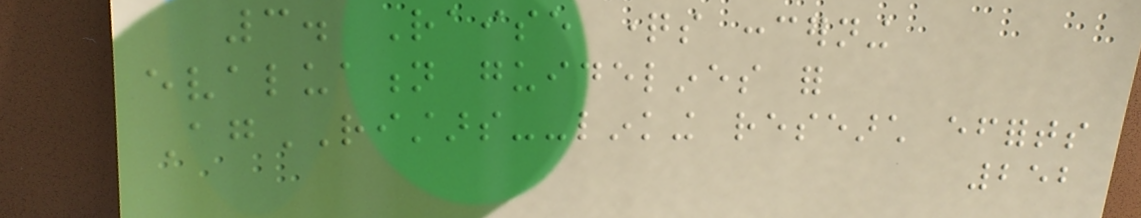3. Raise questions concerning
evaluation guidelines for
AgRISTARS--linking research efforts
252
